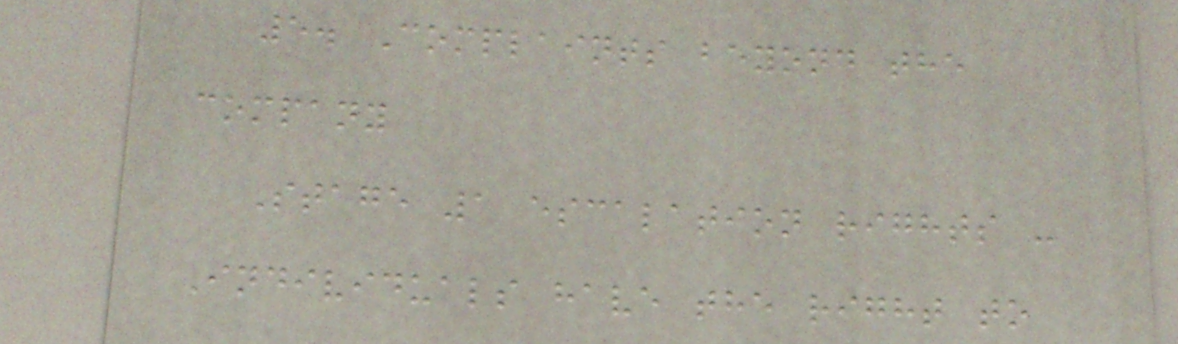5. Complaints beyond the
company
Stage 1 escalation rights -
Individuals have the right to
